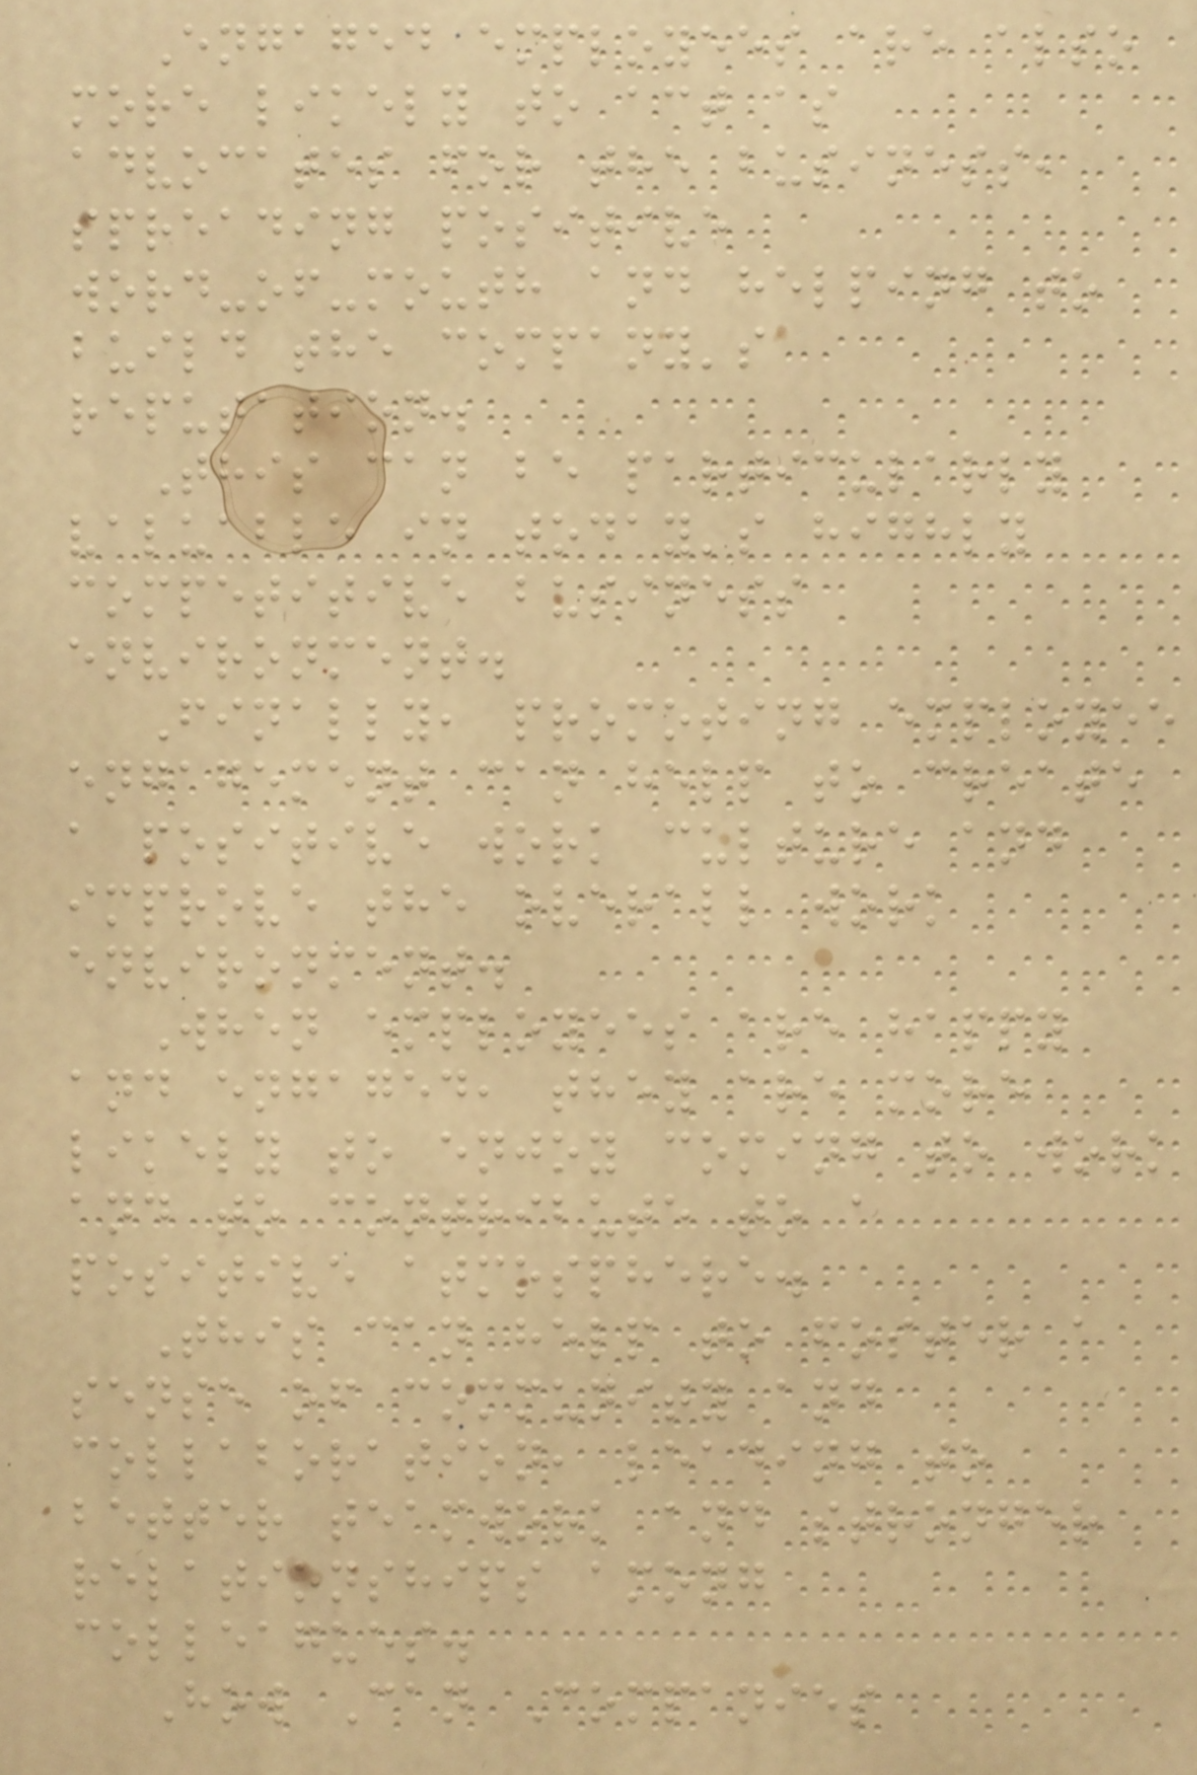Engaged employees are also
more likely to act as
advocates for the business,
spreading positive
word-of-mouth and helping to
build the company's
reputation.
This can be particularly
valuable in today's highly
competitive business
environment.
Finally, promoting employee
engagement can help to create
a positive work culture and
improve the overall work
environment.
When employees are happy
and engaged, they are more
likely to enjoy coming to work
and to contribute to a
positive atmosphere.
This can help to foster a
sense of community and
collaboration, leading to
better teamwork and stronger
relationships among
colleagues.
How Can Companies
